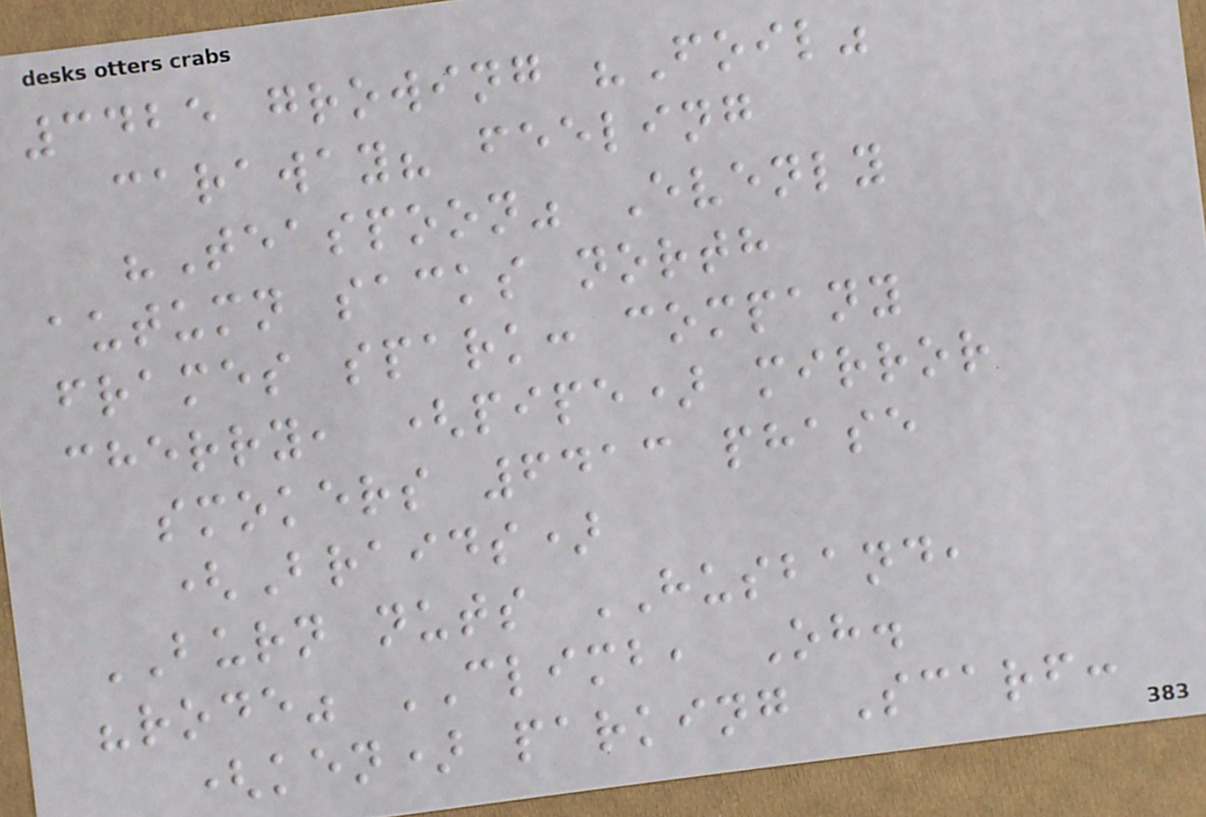3425 growing "Foil"
caraway? feeling
"Teaspoon" Evenly
autumn sacks north
frames spark: company
cherry, (pipe) mirror
smokers 6413 phase
(Braids)
BURN nuts HUSBAND,
"rode" CLIMB, Oh.
(ken) parking Scarf:
